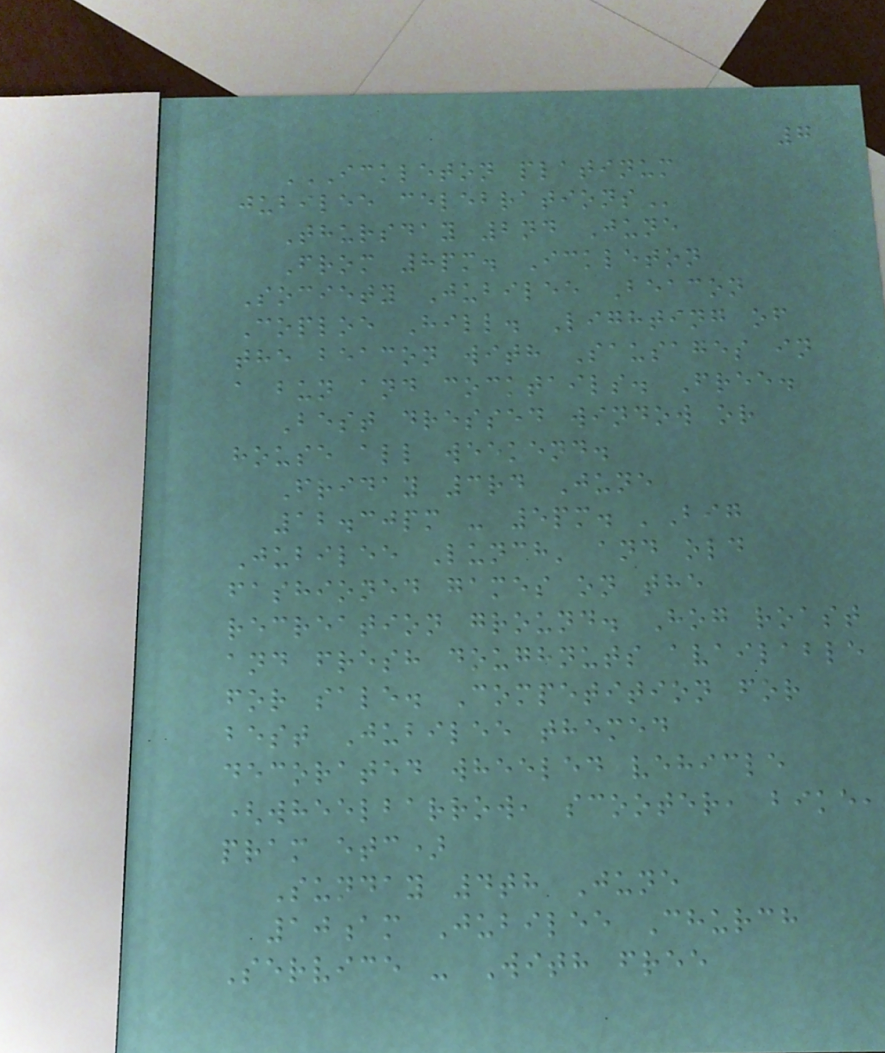7
ICKLETON PLATINUM
JUBILEE CELEBRATIONS
Thursday 2nd June
From 8pm. Ickleton
Society Jubilee Beacon
Coploe Hill. Lighting of
the beacon with Sausages in
a bun and cocktails. Free.
Best dressed window or
house all weekend.
Friday 3rd June
12.30pm - 5pm. 'Big
Jubilee Lunch' and old
fashioned games on the
recreation ground. Hog roast
and fresh doughnuts available
for sale. Competition for
best Jubilee themed
decorated wheeled vehicle
(wheelbarrow, scooter, bike,
pram etc)
Sunday 4th June
10am Jubilee Church
Service - With free
